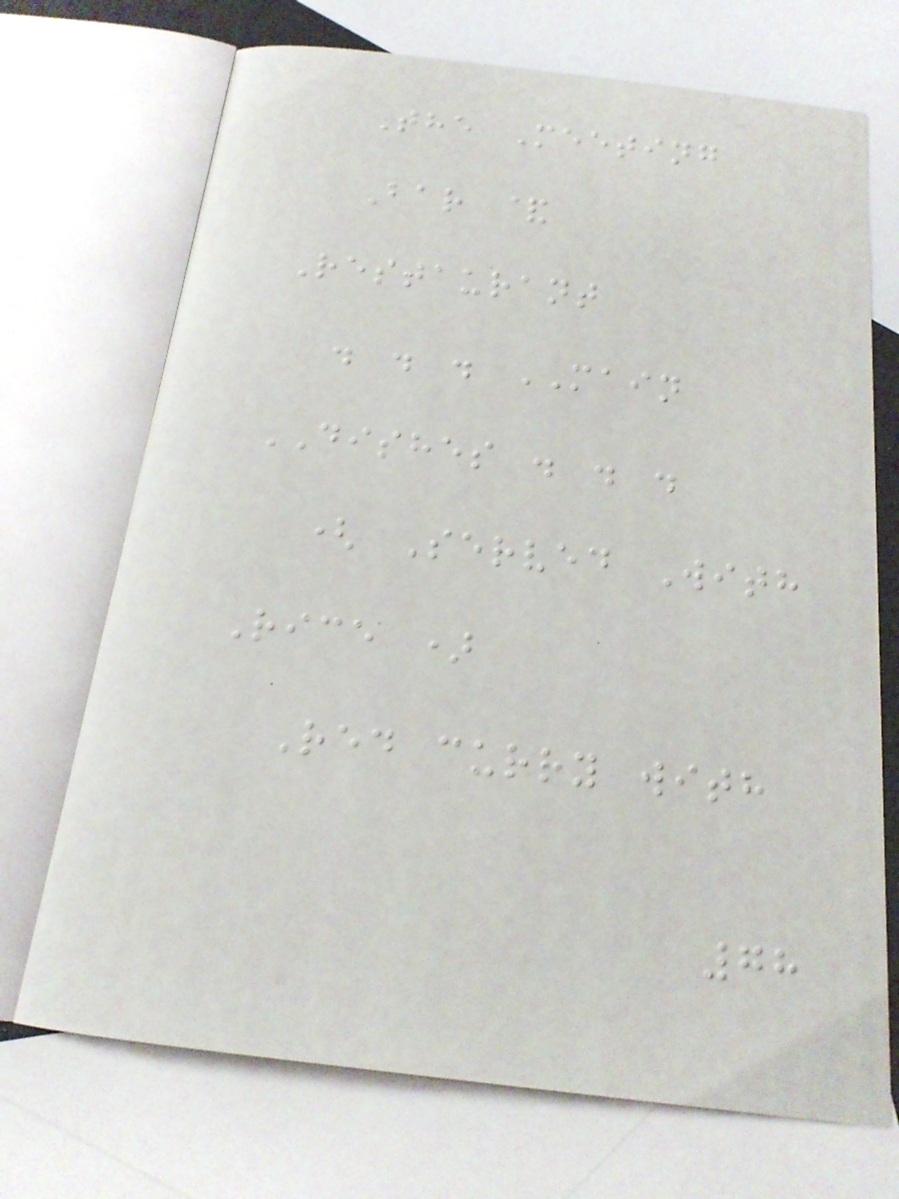The Meeting
Bar &
Restaurant
. . . MAIN
DISHES . . .
( Served With
Rice )
Red curry with
78
